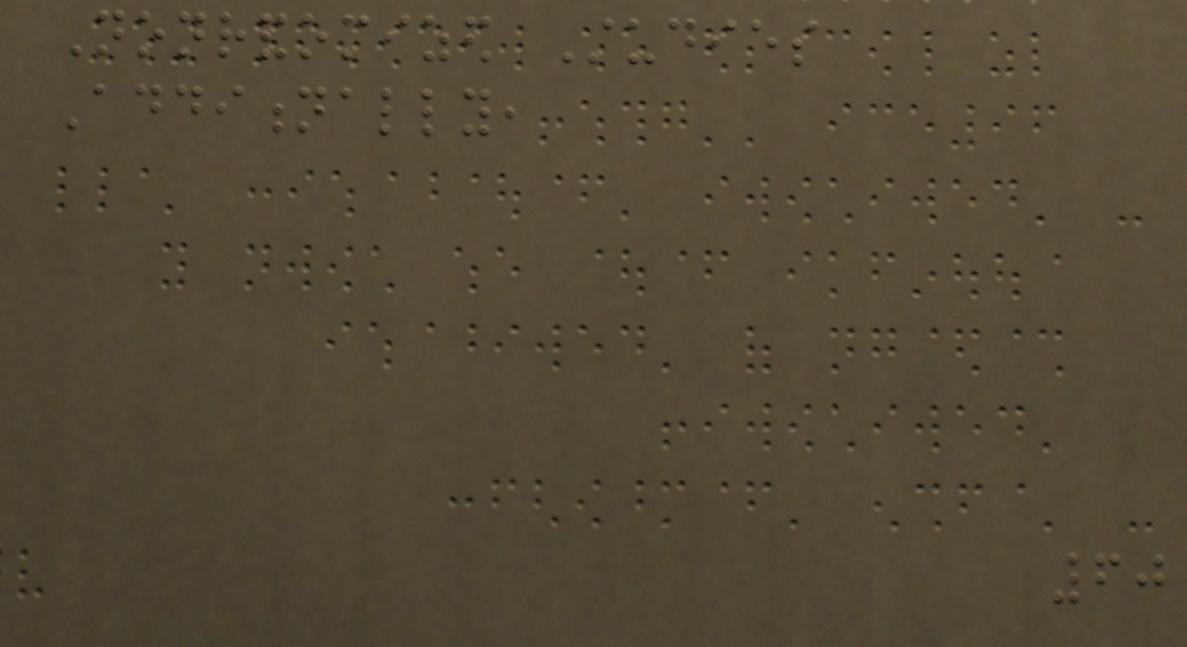Nonrandomized Studies
Additionally,
60
